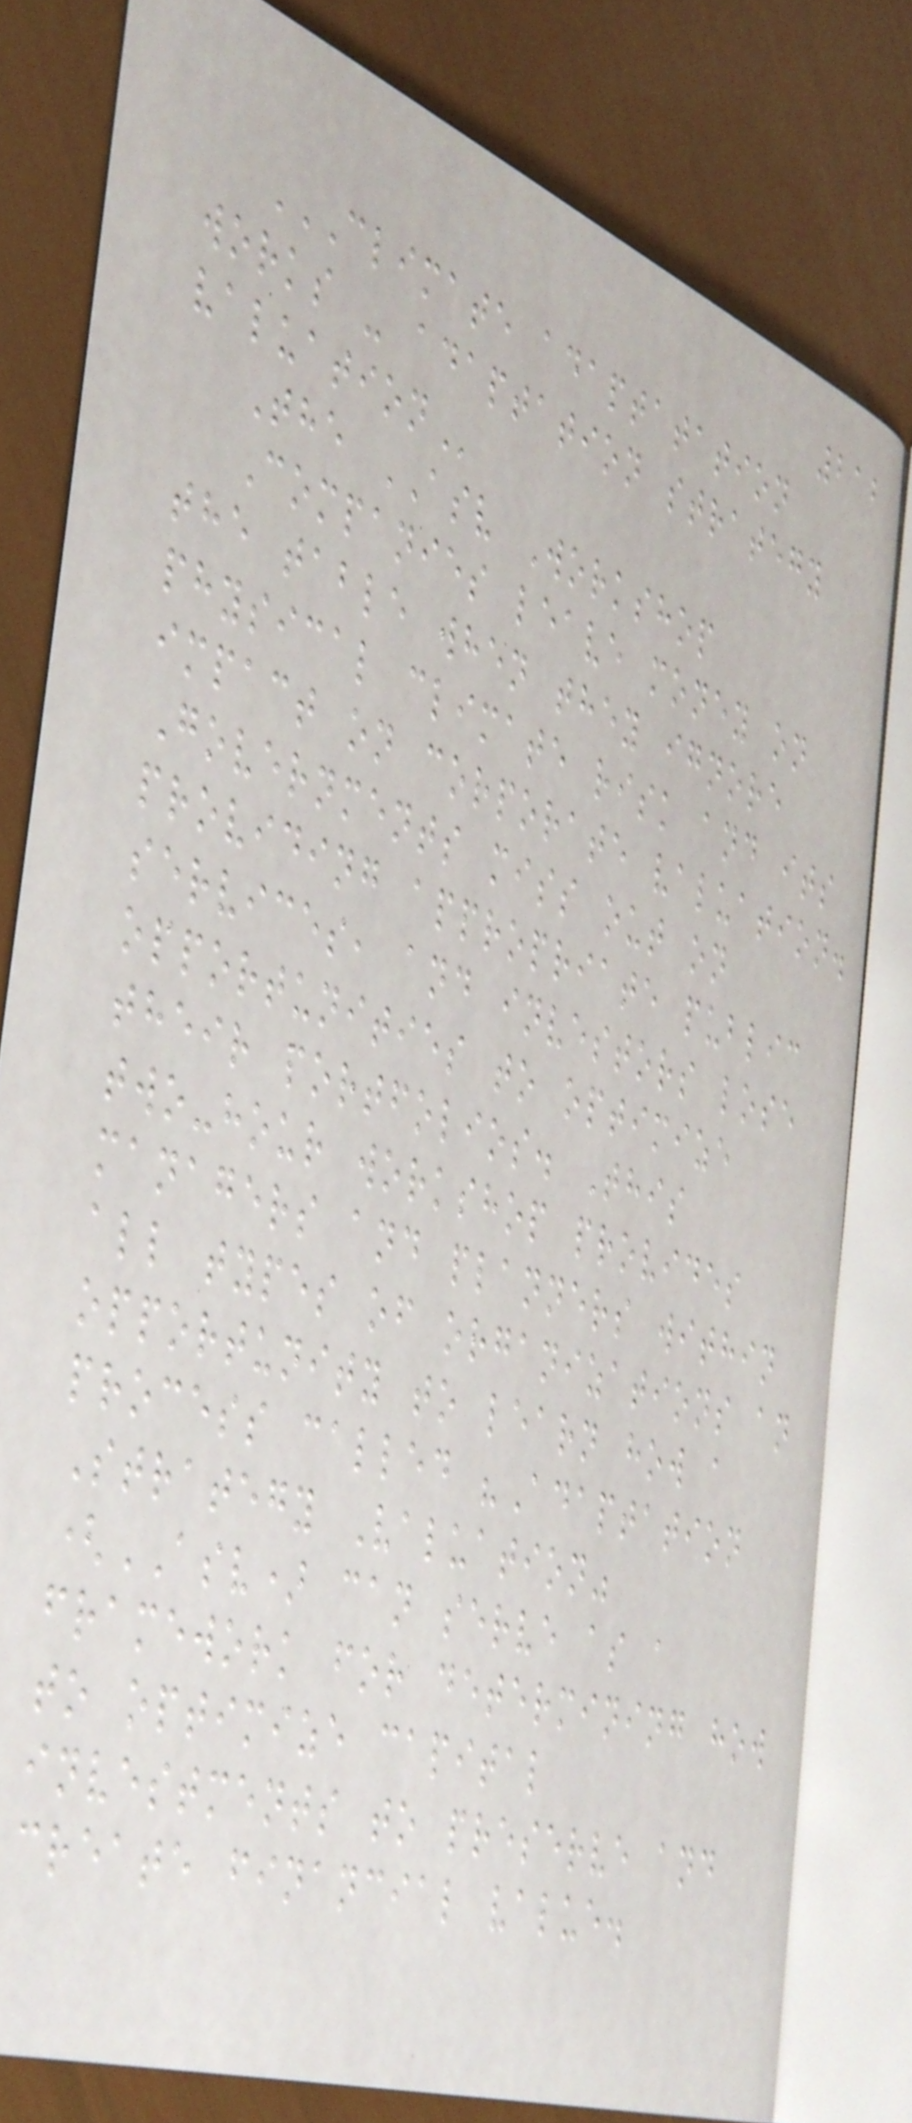212
CLIMATE ADAPTATATION
WORKS - ADAPTATION STRATEGY
VALUATION
The ASV Workshop
Companies leave money on
the table when they ignore
physical climate risk and its
impact on corporate valuation.
Governments miss out on
providing appropriate public
services, and investors lose
opportunities to optimize
their portfolios. This
two-hour workshop provides
managers and planners within
all types of organizations an
opportunity to learn how a
process called "Adaptation
Strategy Valuation"
(ASV) can serve as a
framework for determining how
to optimize capital
investments to preserve and
create financial value.
